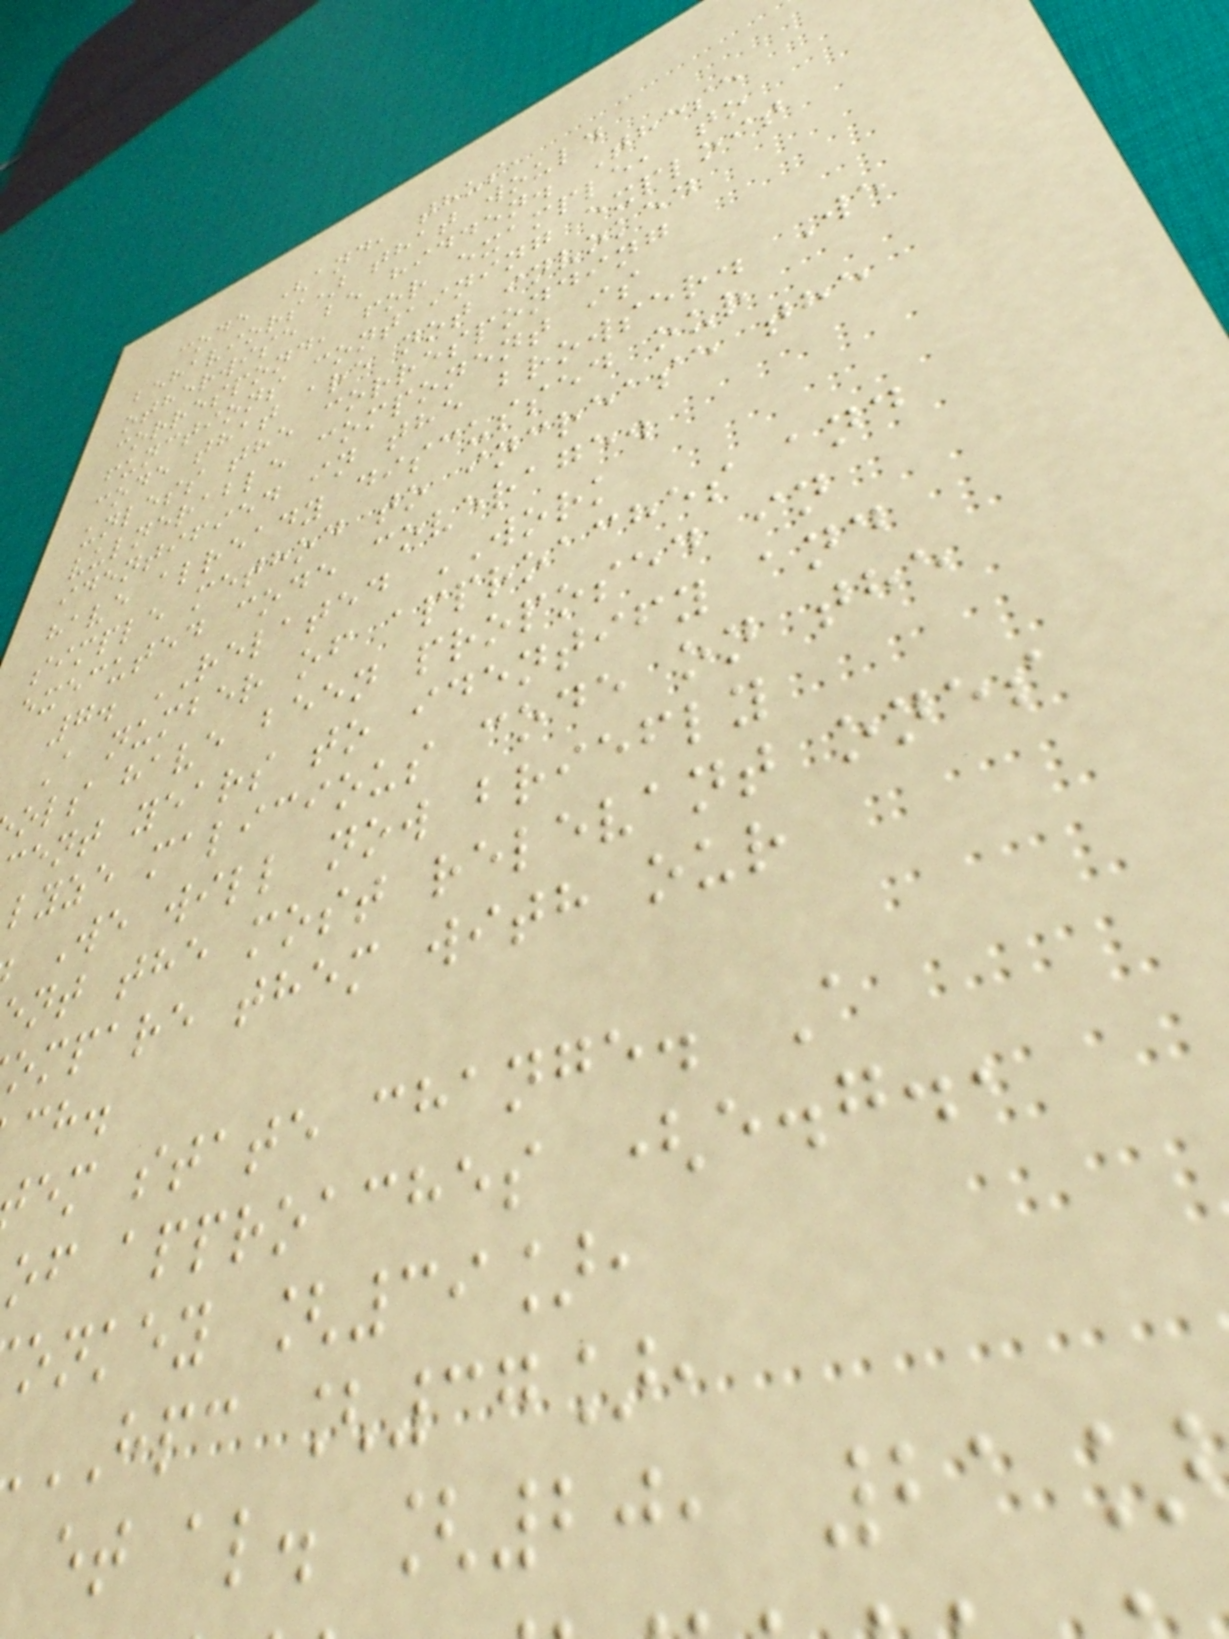code (and, thus,
behaviors) that would
otherwise be hidden. These
correspond, for example, to
functions containing exploit
code that are not invoked
unless the corresponding
vulnerable component is
identified in the browser. We
have already discussed our
simple method to increase the
executed code coverage.
7. RELATED WORK
A number of approaches and
ols have been proposed in
ent years to identify and
lyze malicious code on the
We will now briefly
nt the most relevant ones
ompare them with our
em state change. A
of approaches (e.g.,
onkey [39],
HPC [37],
et al. [20, 21]
